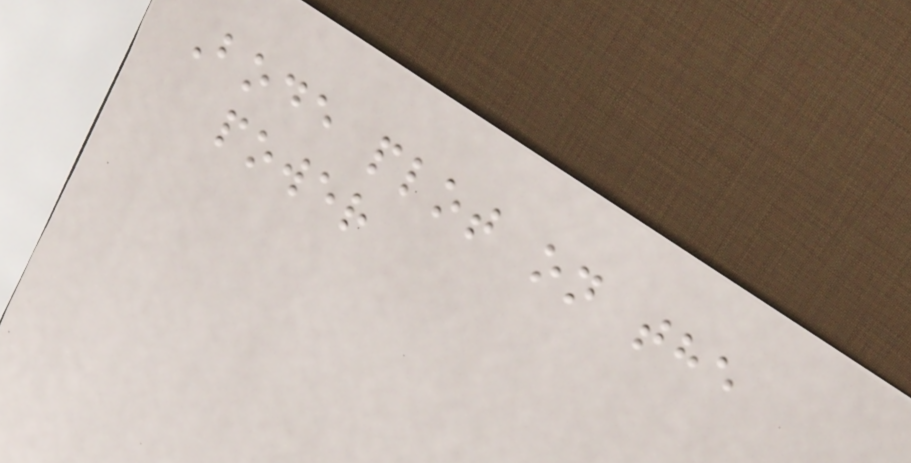Bode plot on the
power
